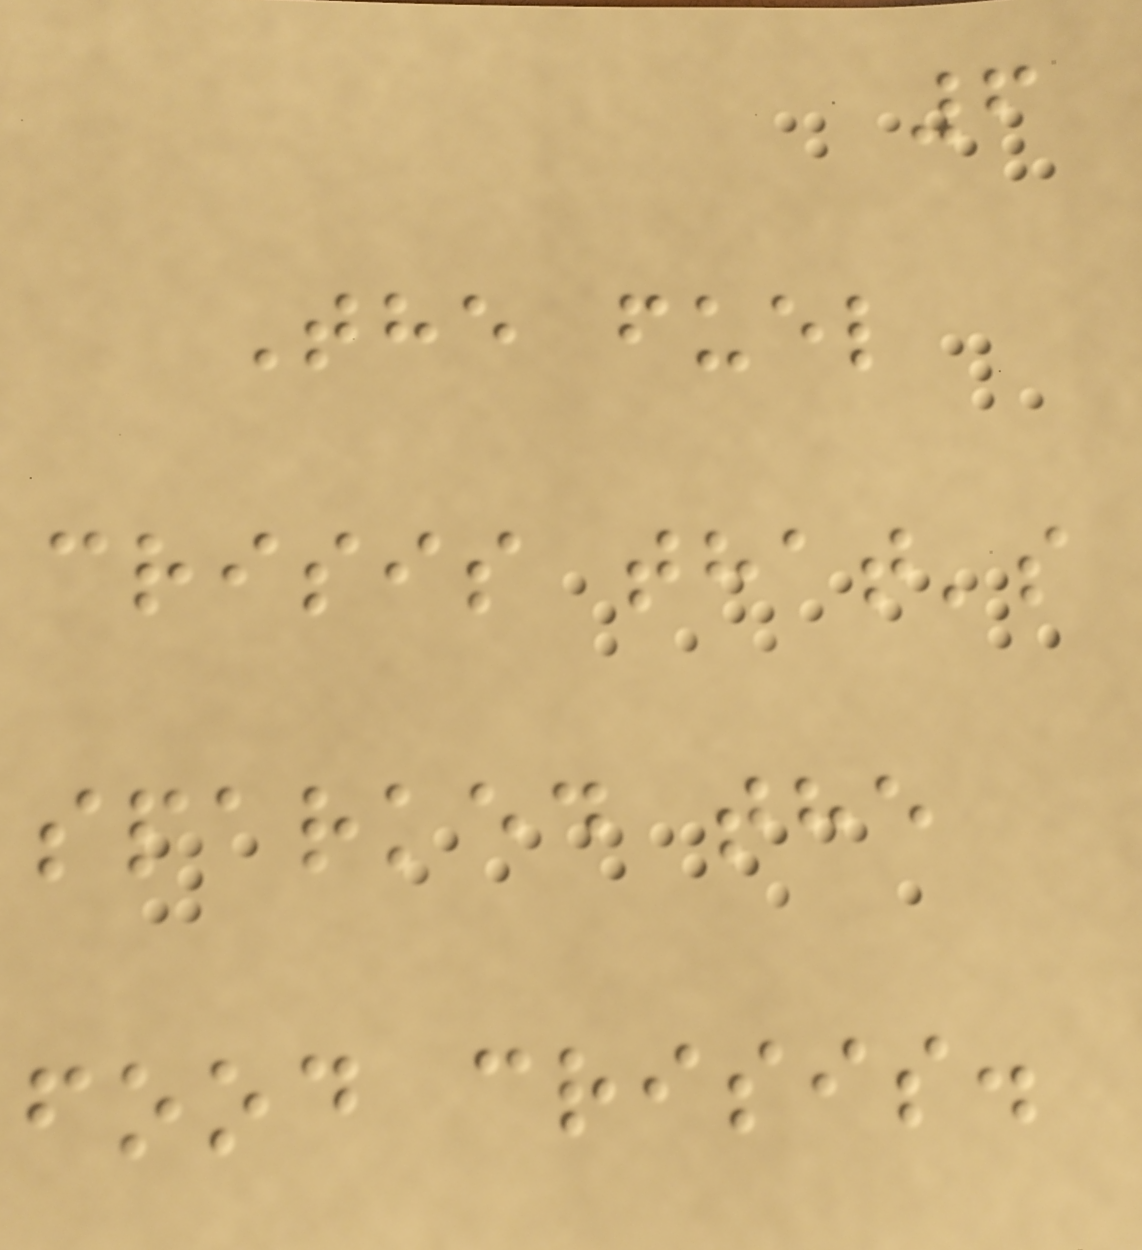6
The fuel
crisis that's
sparked the
food crisis.
